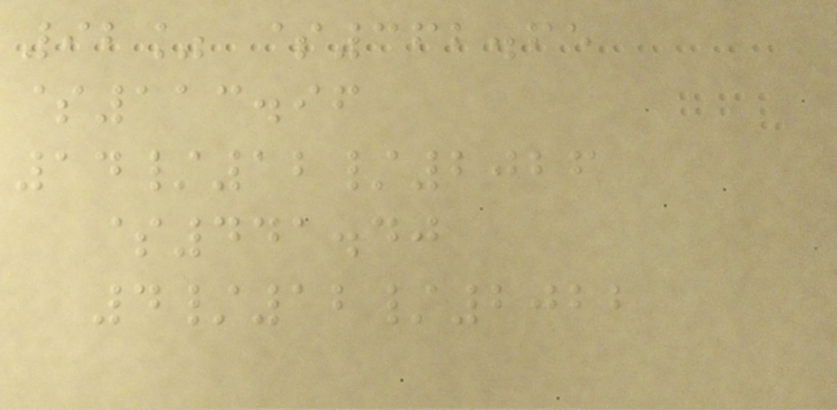92% $362.65
$113.96
14/12/2026
$441.40
4/12/2022
